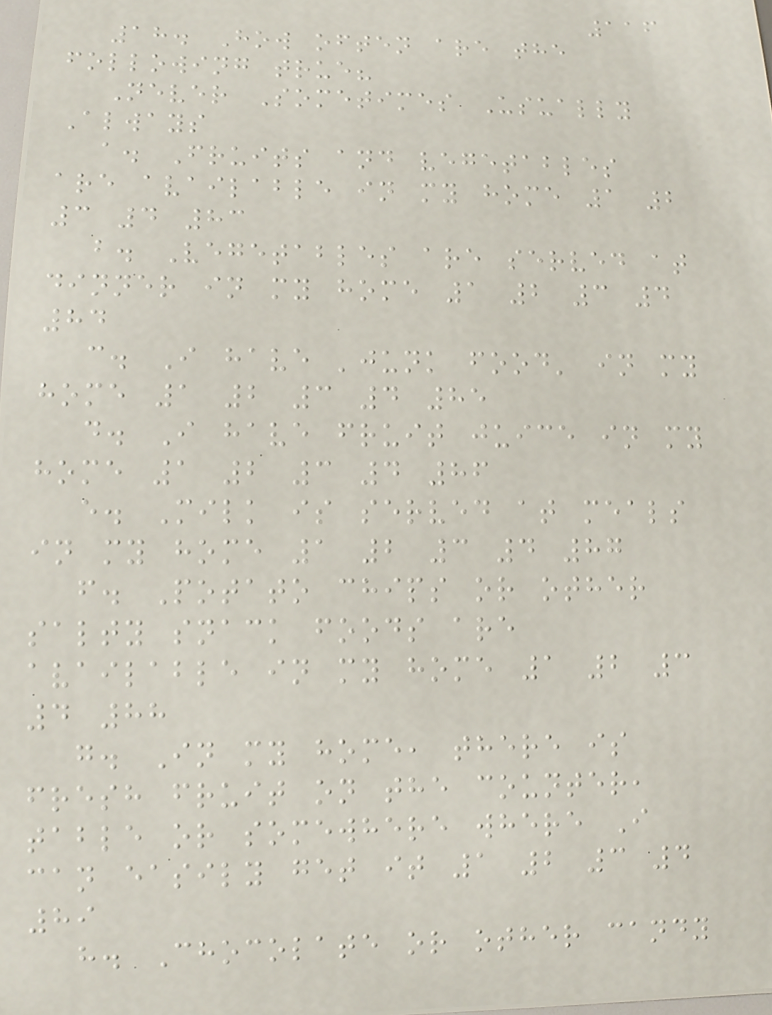116
18. How often are the
following true?
Never Sometimes Usually
Always
a. Fruits and vegetables
are available in my home 1 2
3 4 83
b. Vegetables are served at
dinner in my home 1 2 3 4
84
c. I have 'junk food' in my
home 1 2 3 4 85
d. I have fruit juice in my
home 1 2 3 4 86
e. Milk is served at meals
in my home 1 2 3 4 87
f. Potato chips or other
salty snack foods are
available in my home 1 2 3
4 88
g. In my home, there is
fresh fruit on the counter,
table or somewhere where I
can easily get it 1 2 3 4
89
h. Chocolate or other candy
